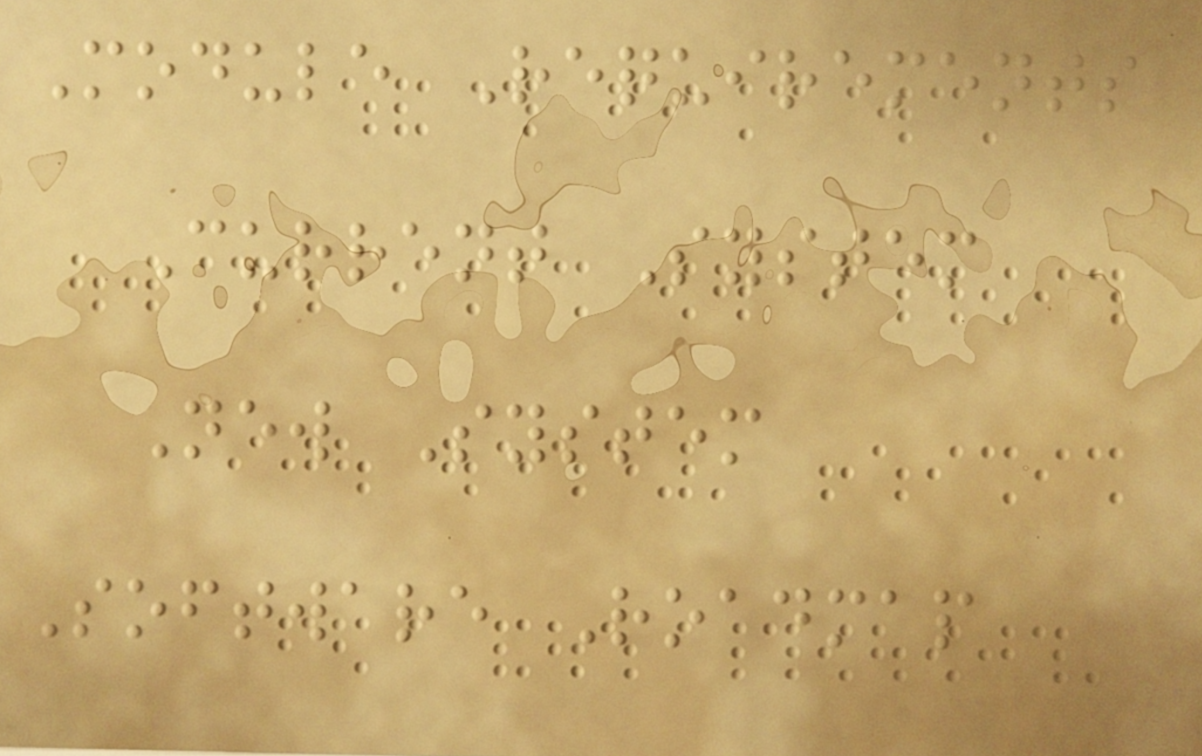Module Requirements
Current System
New System
Software Roadmap
